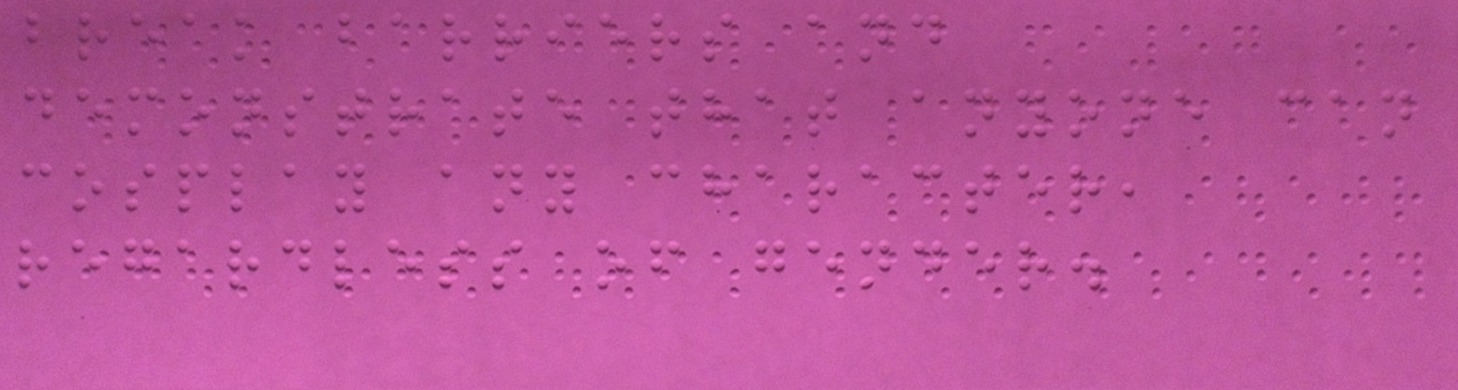break barriers and
demonstrate that anyone can
cosplay any character,
regardless of gender.
